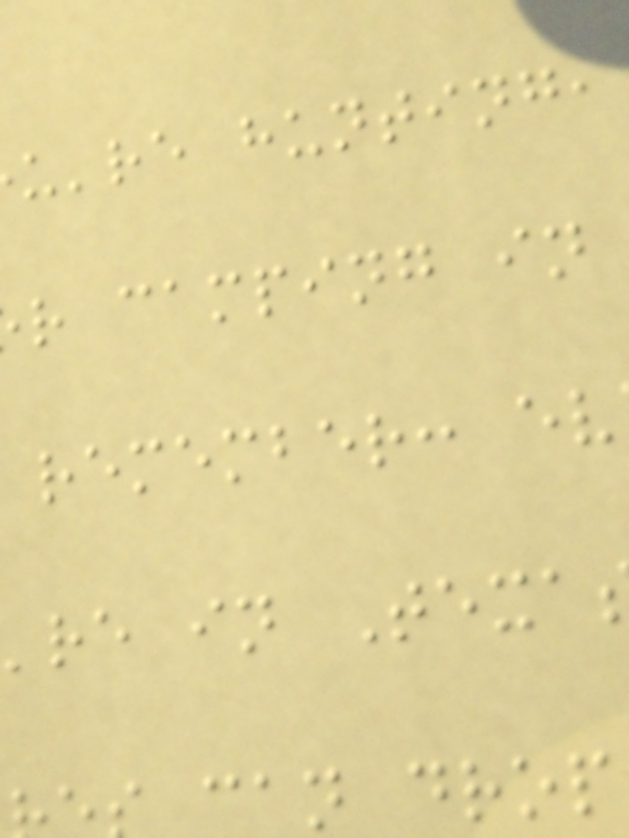u're hunting,
r camping in
remember: ev
're in Texa
can drop
